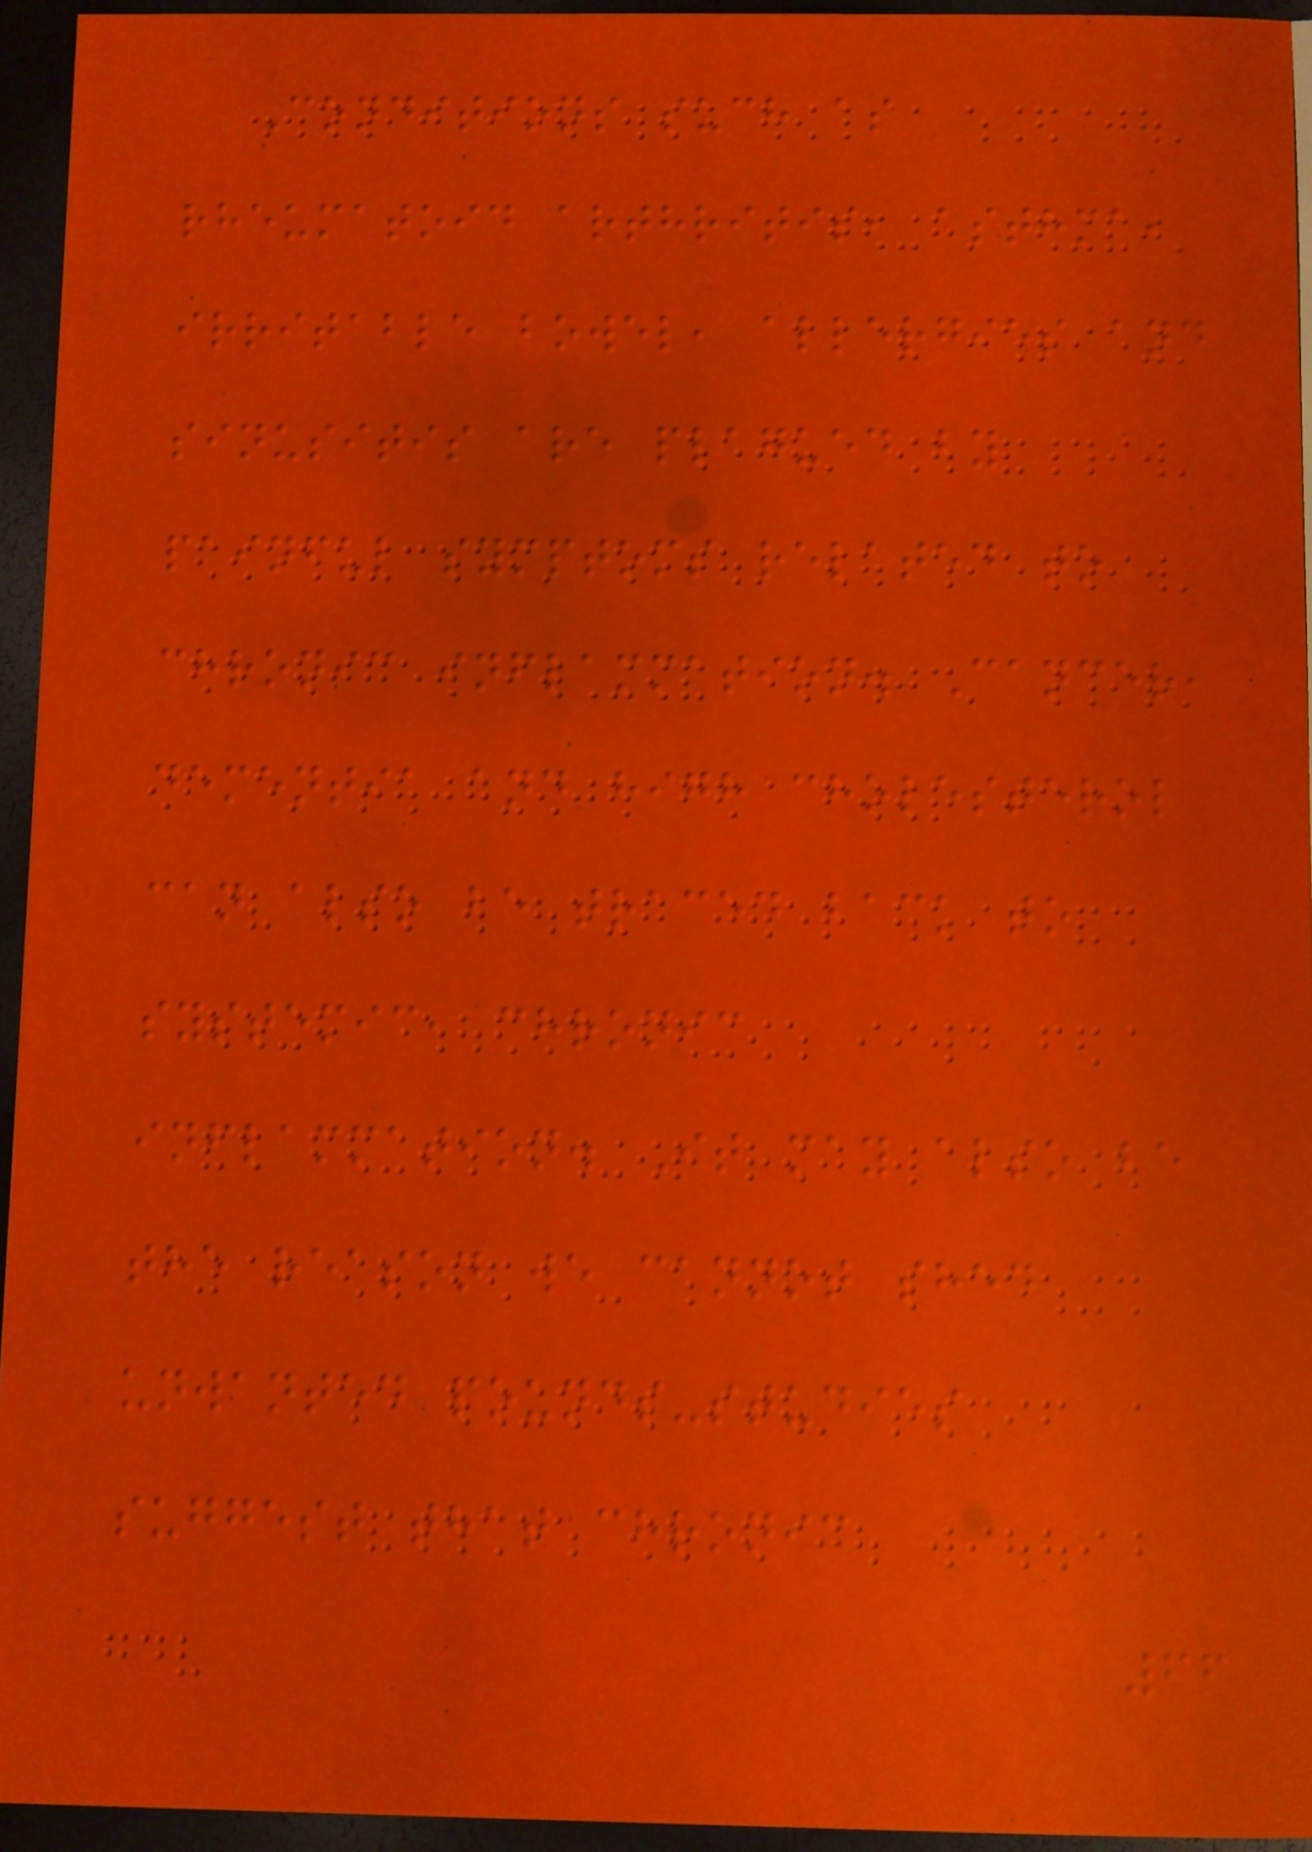Conditions such as
rheumatoid arthritis, asthma,
irritable bowel, allergies and
sinusitis are plagued by
painful symptoms related to
chronic inflammation. Cancer,
dementia and high cholesterol
can also be traced back to
systemic, chronic
inflammation. It may also be
the reason we cannot shed
unwanted pounds-studies
suggest that chronic
66
